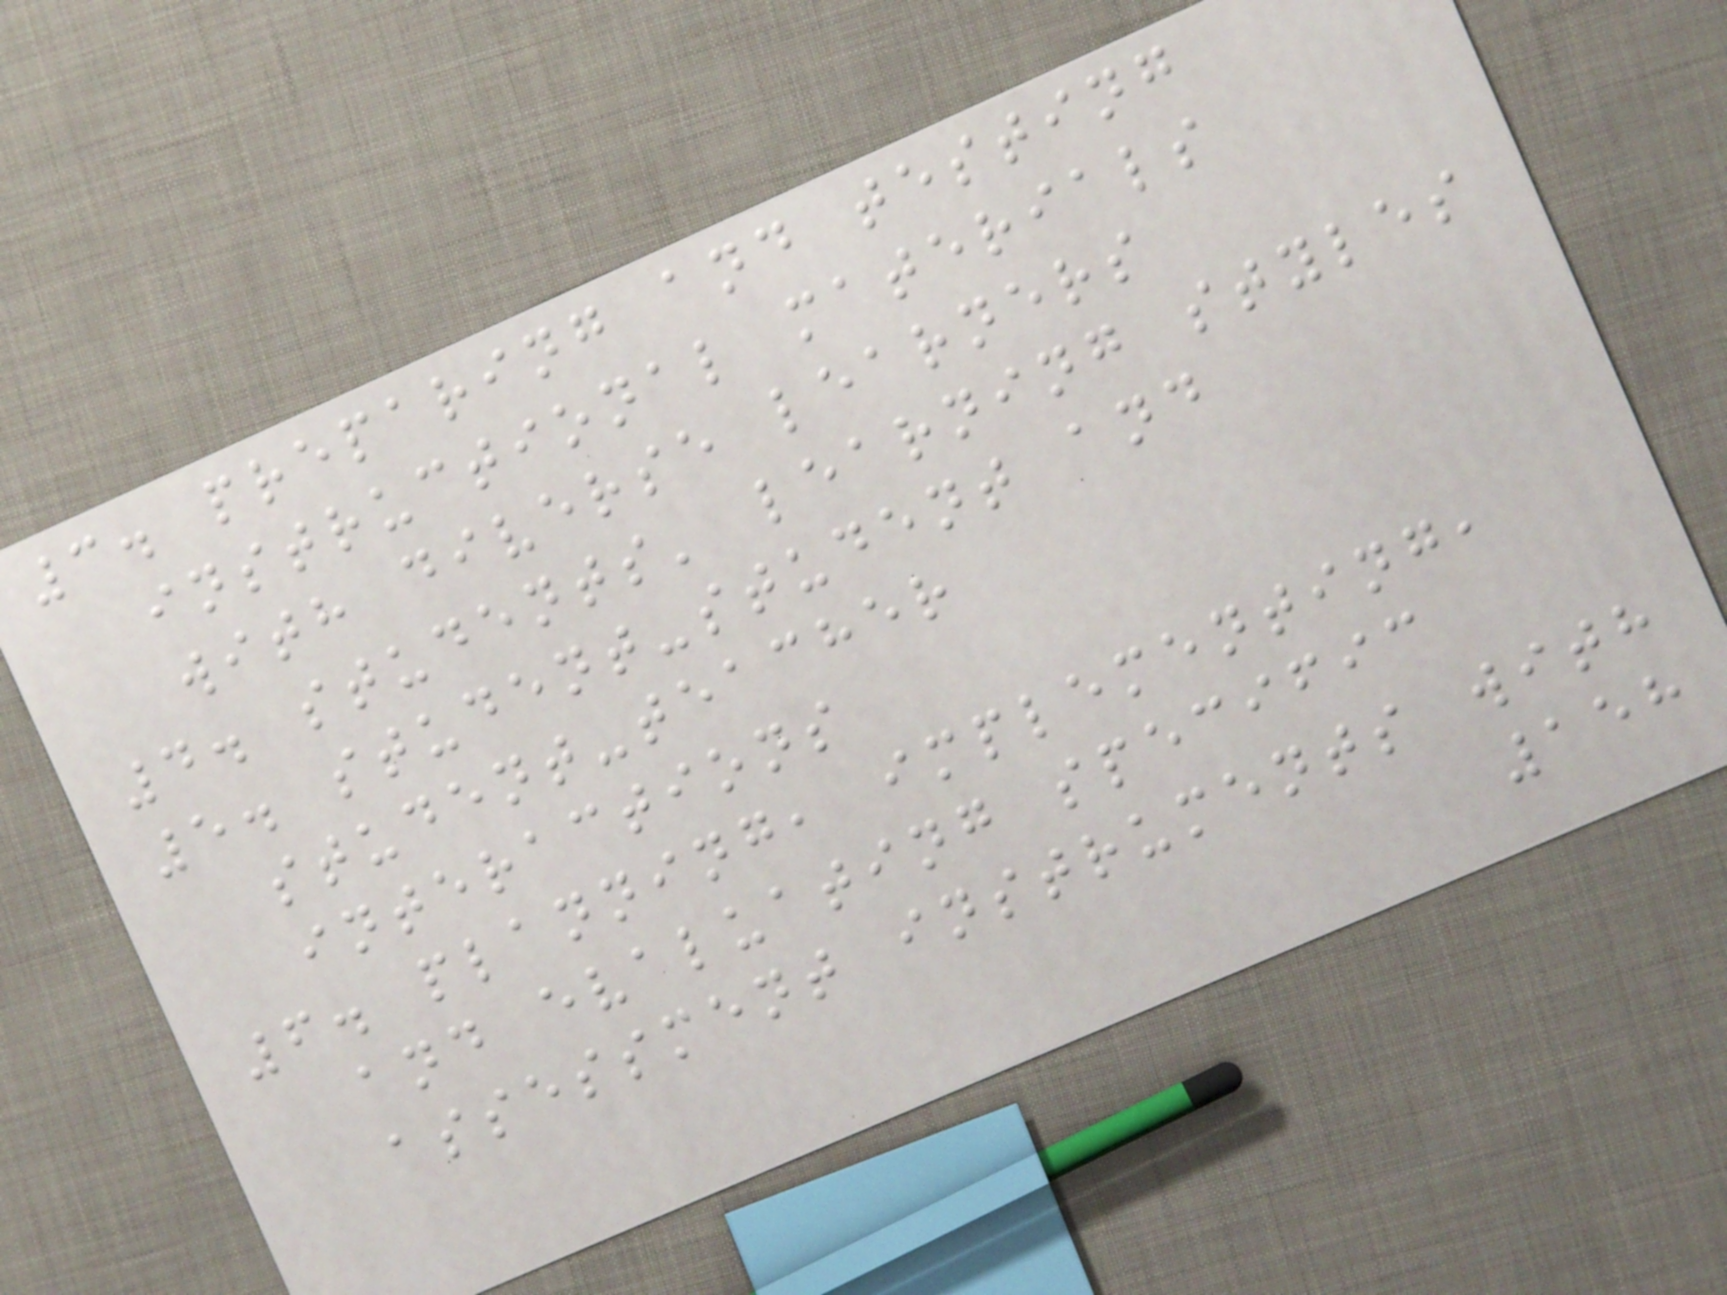3. preparing and testing
instructional materials
with diverse learners
4. students' learning styles
5. student-student and
student-teacher
interactions
6. planning, implementing,
and evaluating specific
assessment instruments with
158
